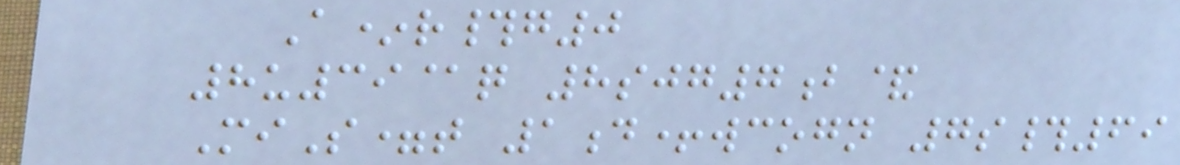A*r#g0
8u39@q 8sjg7b&
MiS=t 1d+wcogn 7s#69
